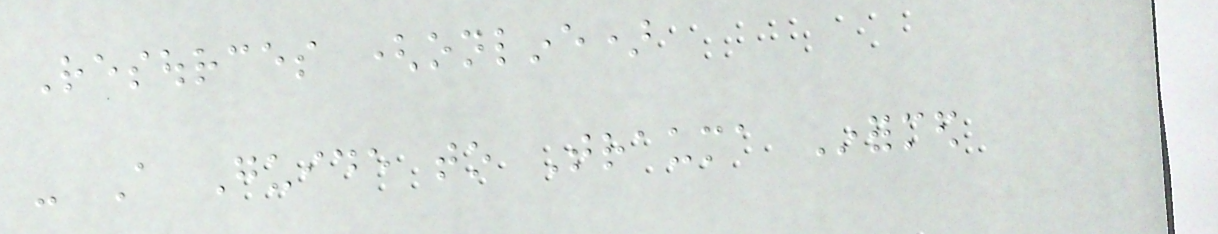Resources (online)
- A Guide to Trauma Informed
